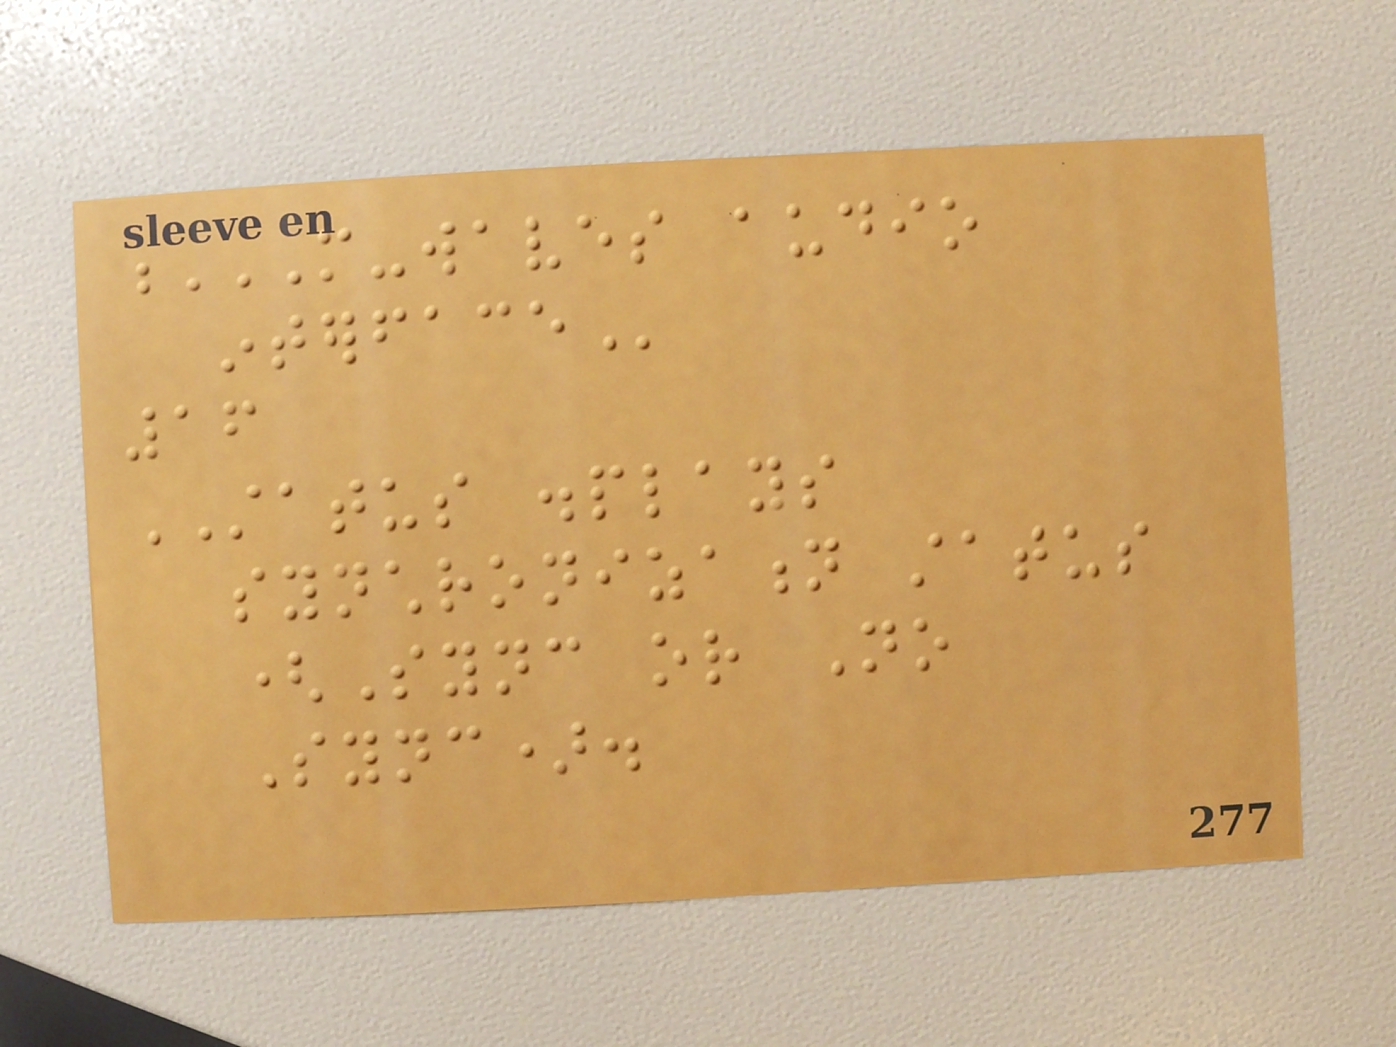M-WAVES AUDIO
INTERFACE
16
STATUS displays
synchronization status
(Sync or No
Sync).
